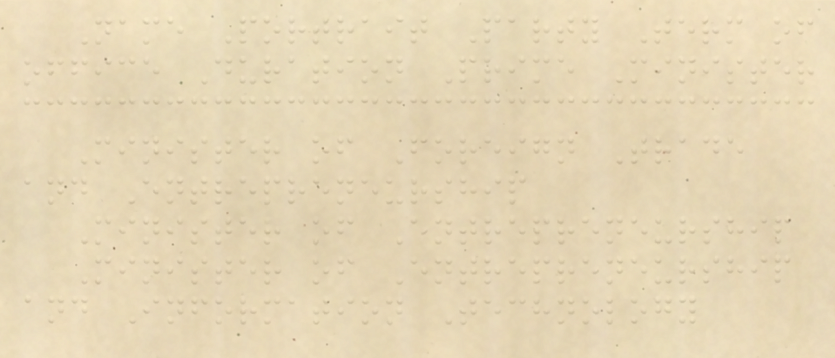Name Portrait Party Term of
office Duration Prime Minister
Minister of Foreign Trade
and Entrepreneurship
Minister of Entrepreneurship
Minister of Entrepreneurship
and Information Technology
